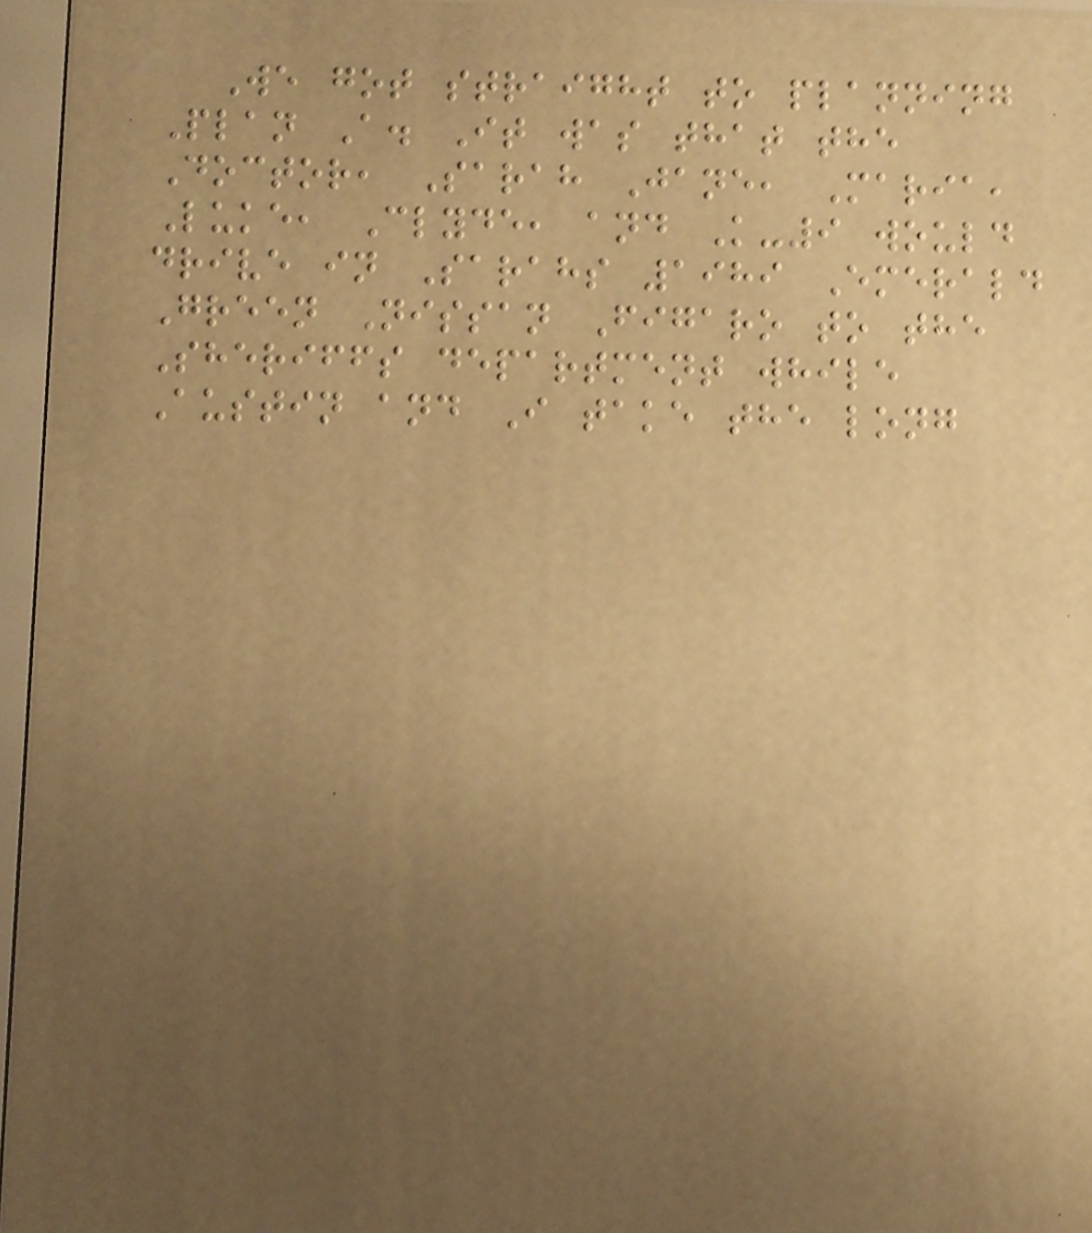We got straight to planning
Plan A. It was that the
Doctor, Sarah Jane, Maria,
Luke, Clyde, and K-9 would
drive in Sarahs 1989 Emerald
Green Nissan Figaro to the
Sheriffs department while
Austin and I take the long
